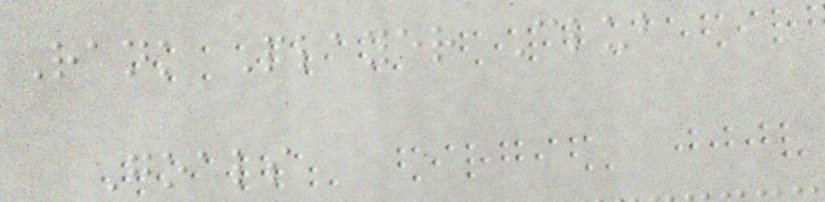Rank Player Club
Goals
